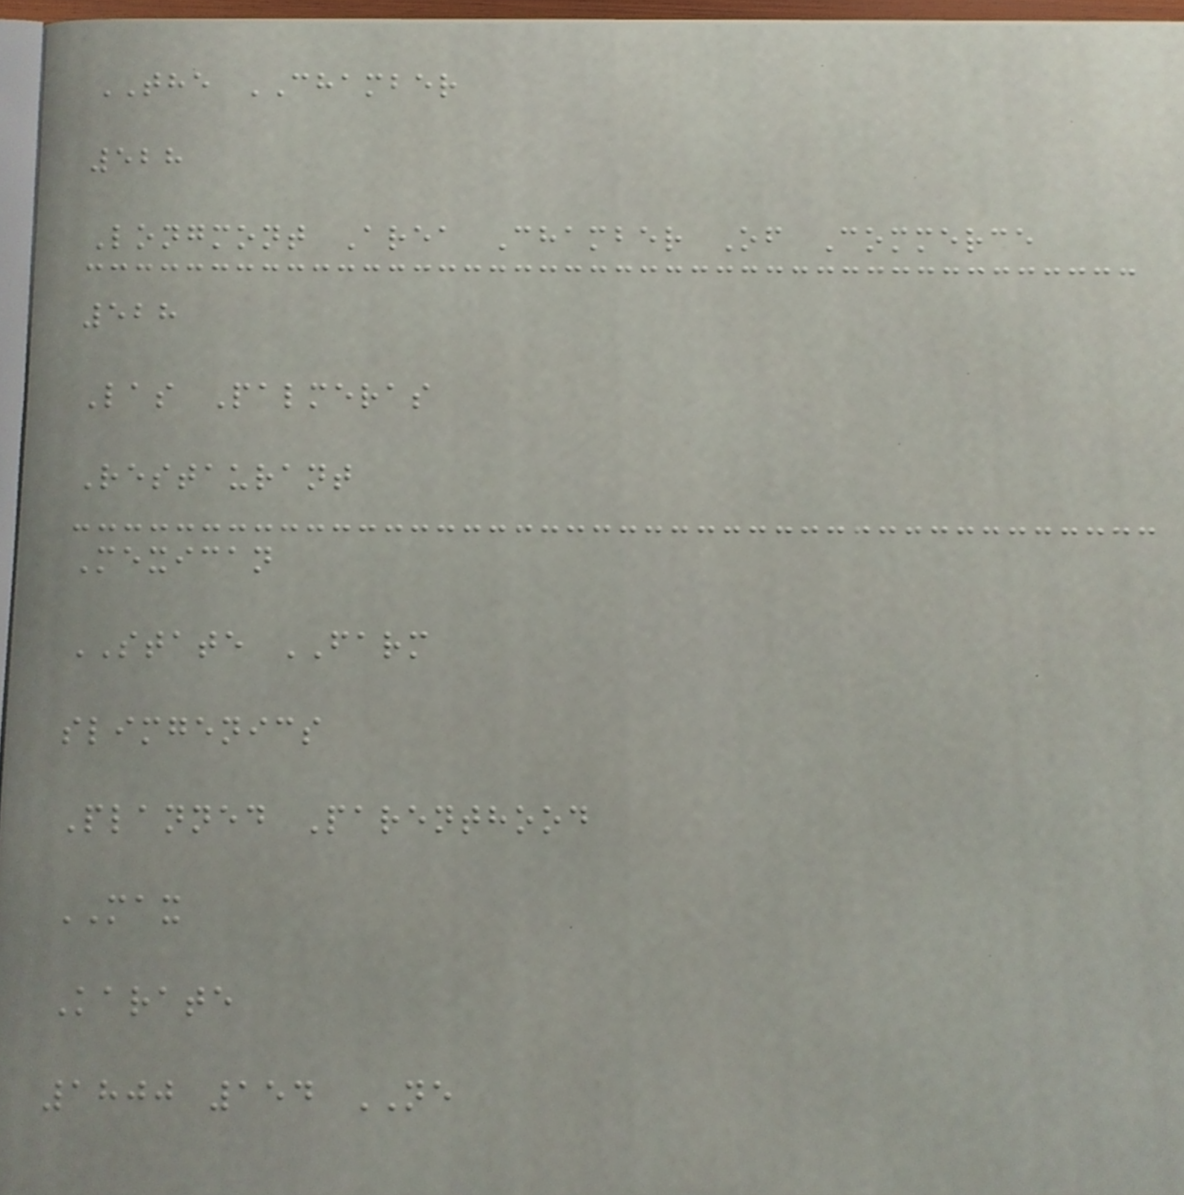THE CHAMBER
528
Longmont Area Chamber Of Commerce
528
Las Palmeras
Restaurant
Mexican
STATE FARM
slimgenics
Planned Parenthood
MAX
Karate
1800 154 NE
